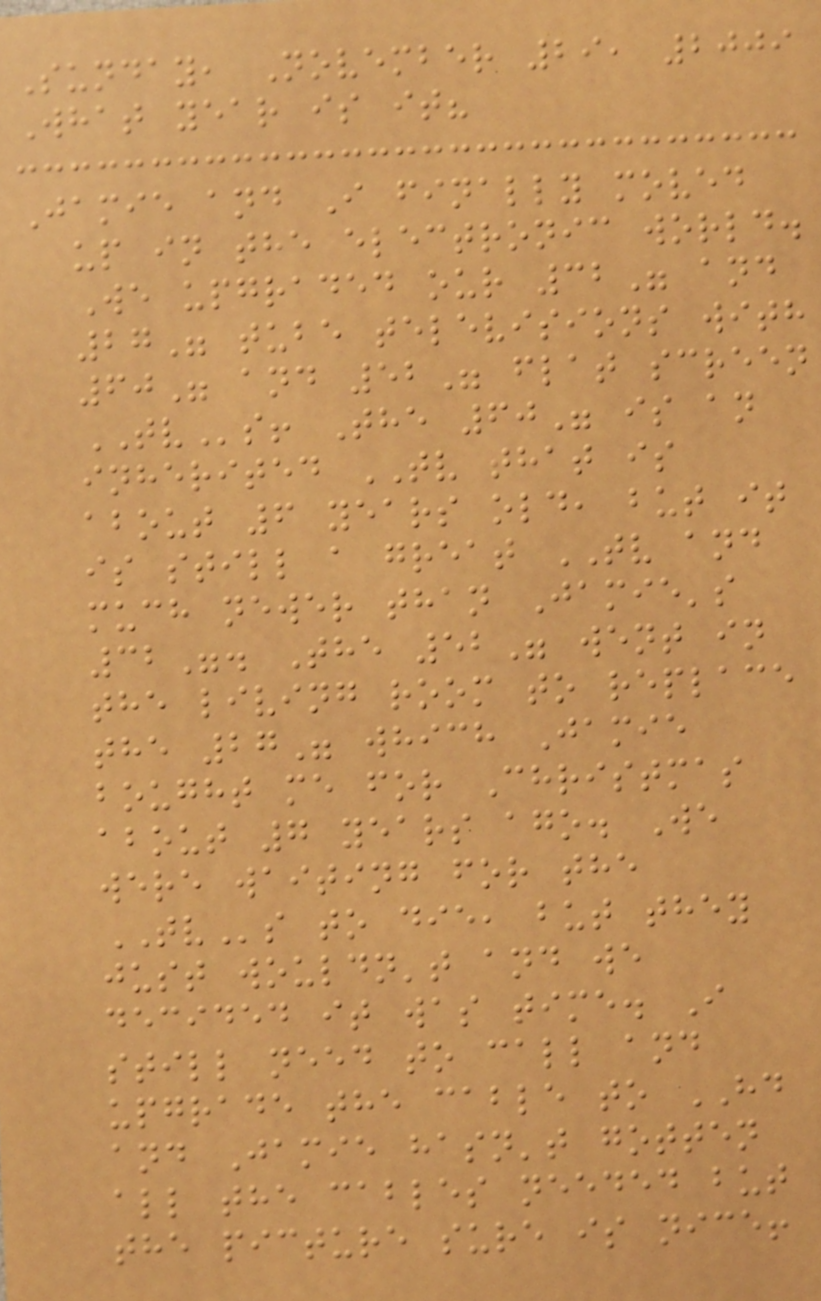Sunday, November 29, 2009
What year is it?
Jamie and I finally moved
up in the electronic world.
We upgraded our 32" and
27" tube televisions with
60" and 52" flat screen
TVs! The 60" is an
inherited TV that is
about 6 years old, but it
is still a great TV and
much newer than Jamie's
32". The 52" went in
the living room to replace
the 27" which Jamie
bought me for Christmas
about 7 years ago. We
were waiting for the
TVs to die, but they
just wouldn't and we
decided it was time. I
still need to call and
upgrade the cable to HD
and Jamie hasn't gotten
all the cables needed but
the picture sure is nice!
